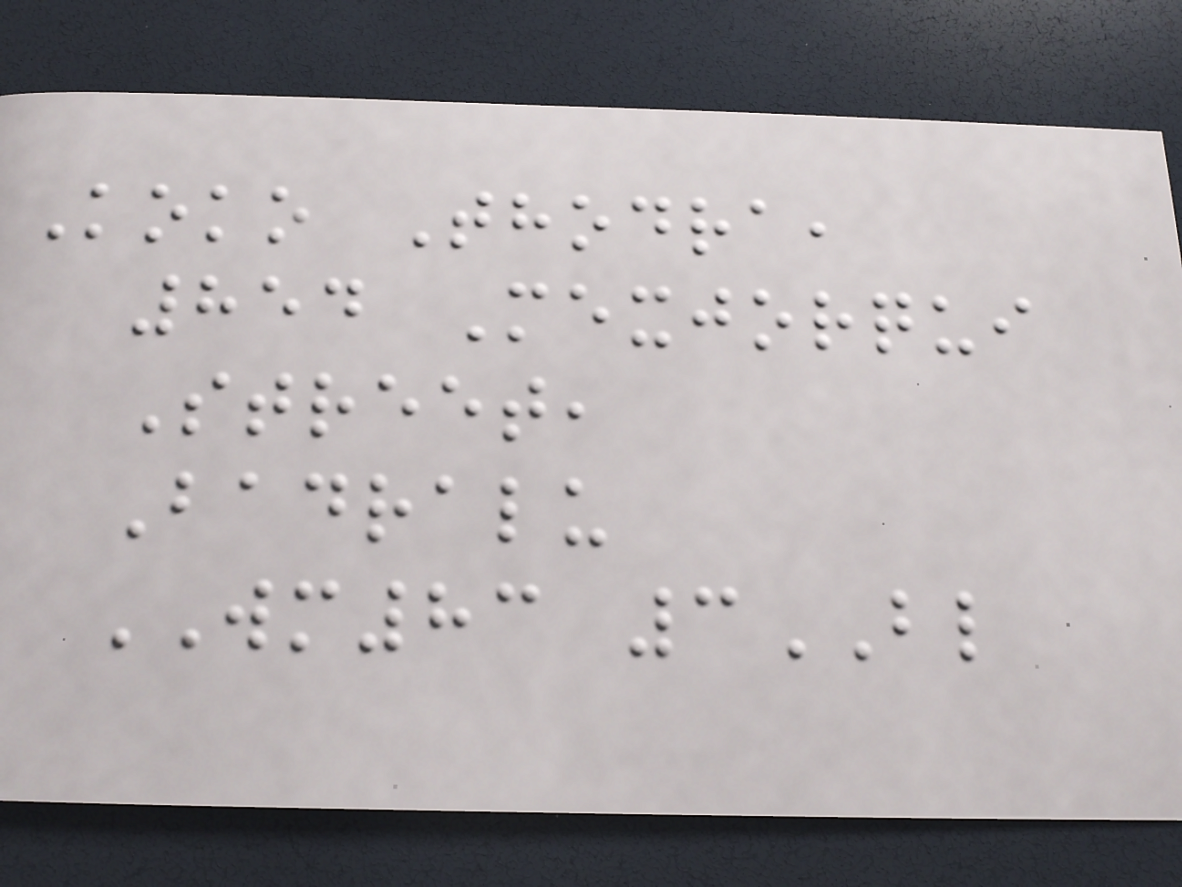Koko Thodra,
854 Mexjorqui
Street,
Badralu
WM83 3BL
